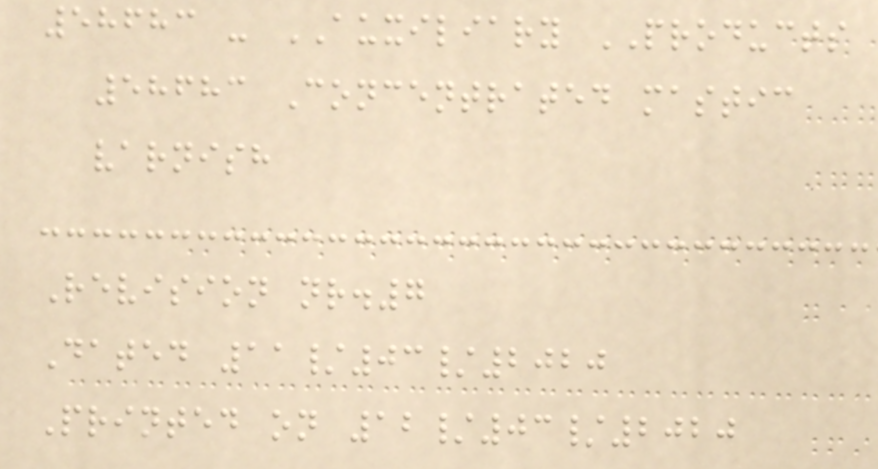58683 - AUXILIARY PRODUCTS
58683 Concentrated mastic
varnish
Revision nr.7
Dated 11/03/2020
Printed on 12/03/2020
